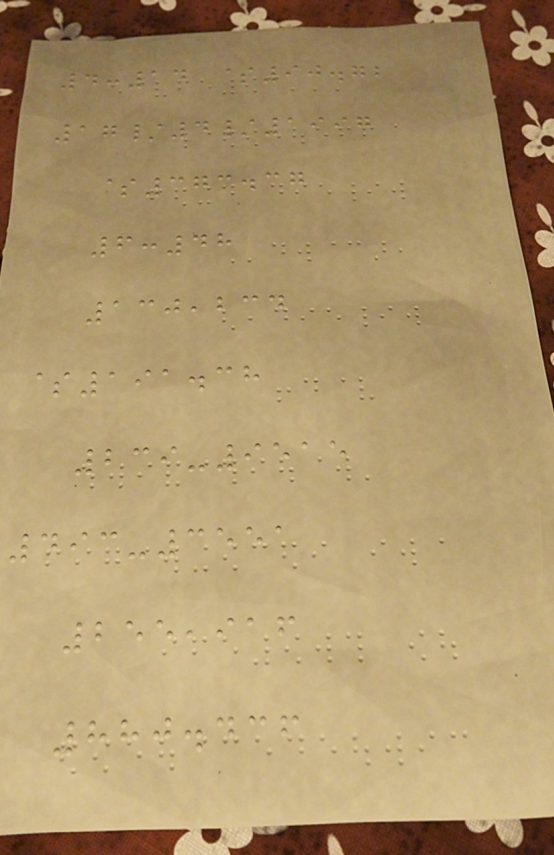4:14 $90.72
17/4/1997
$373.37
6:48
130,234
$191.38
239-9515
493-3551
255,916
880.436
